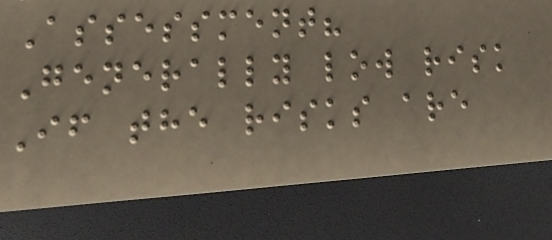Assessment?
Generally low risk
If the risks are
